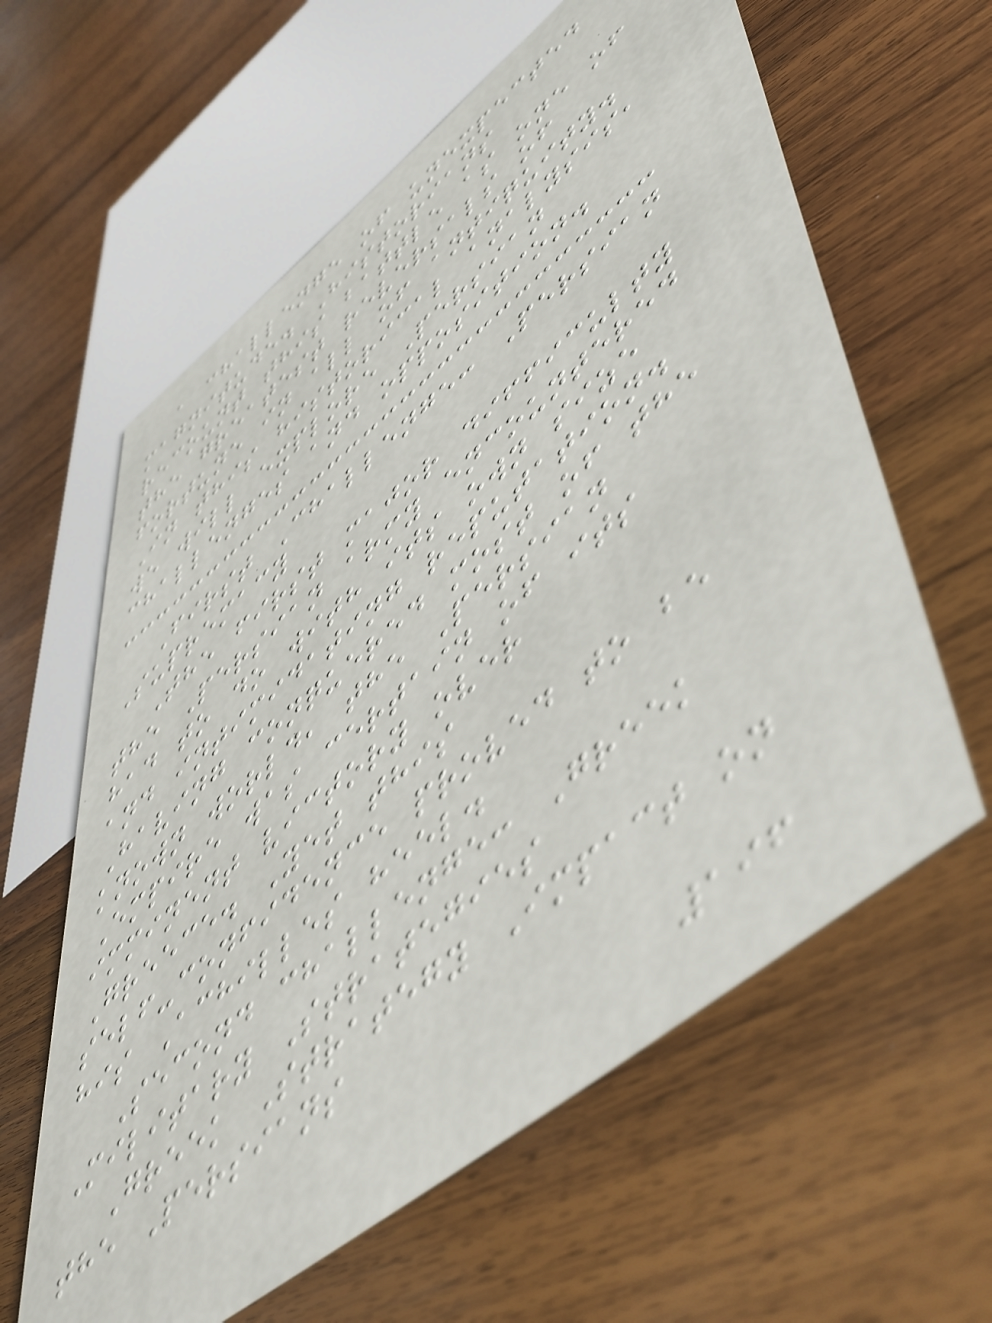a challenge of unexpected
magnitude. Historians
recount this battle as one of
the greatest reversals of
fortune in all of antiquity.
In this historical analysis,
we will explore Persian
challenges and opposition.
First Challenge: Persian
Supremacy
The first major difficulty
the Persian army encountered
had to do with its own size
and intimidating reputation.
Having conquered most of the
known world, the Persian
Empire was certain of its
imminent victory over
Greece. Yet this
self-confidence proved to be
his Achilles heel.
Second challenge: Greek
Military Strategies
Greek Strategy Impact on
the Persians
196
